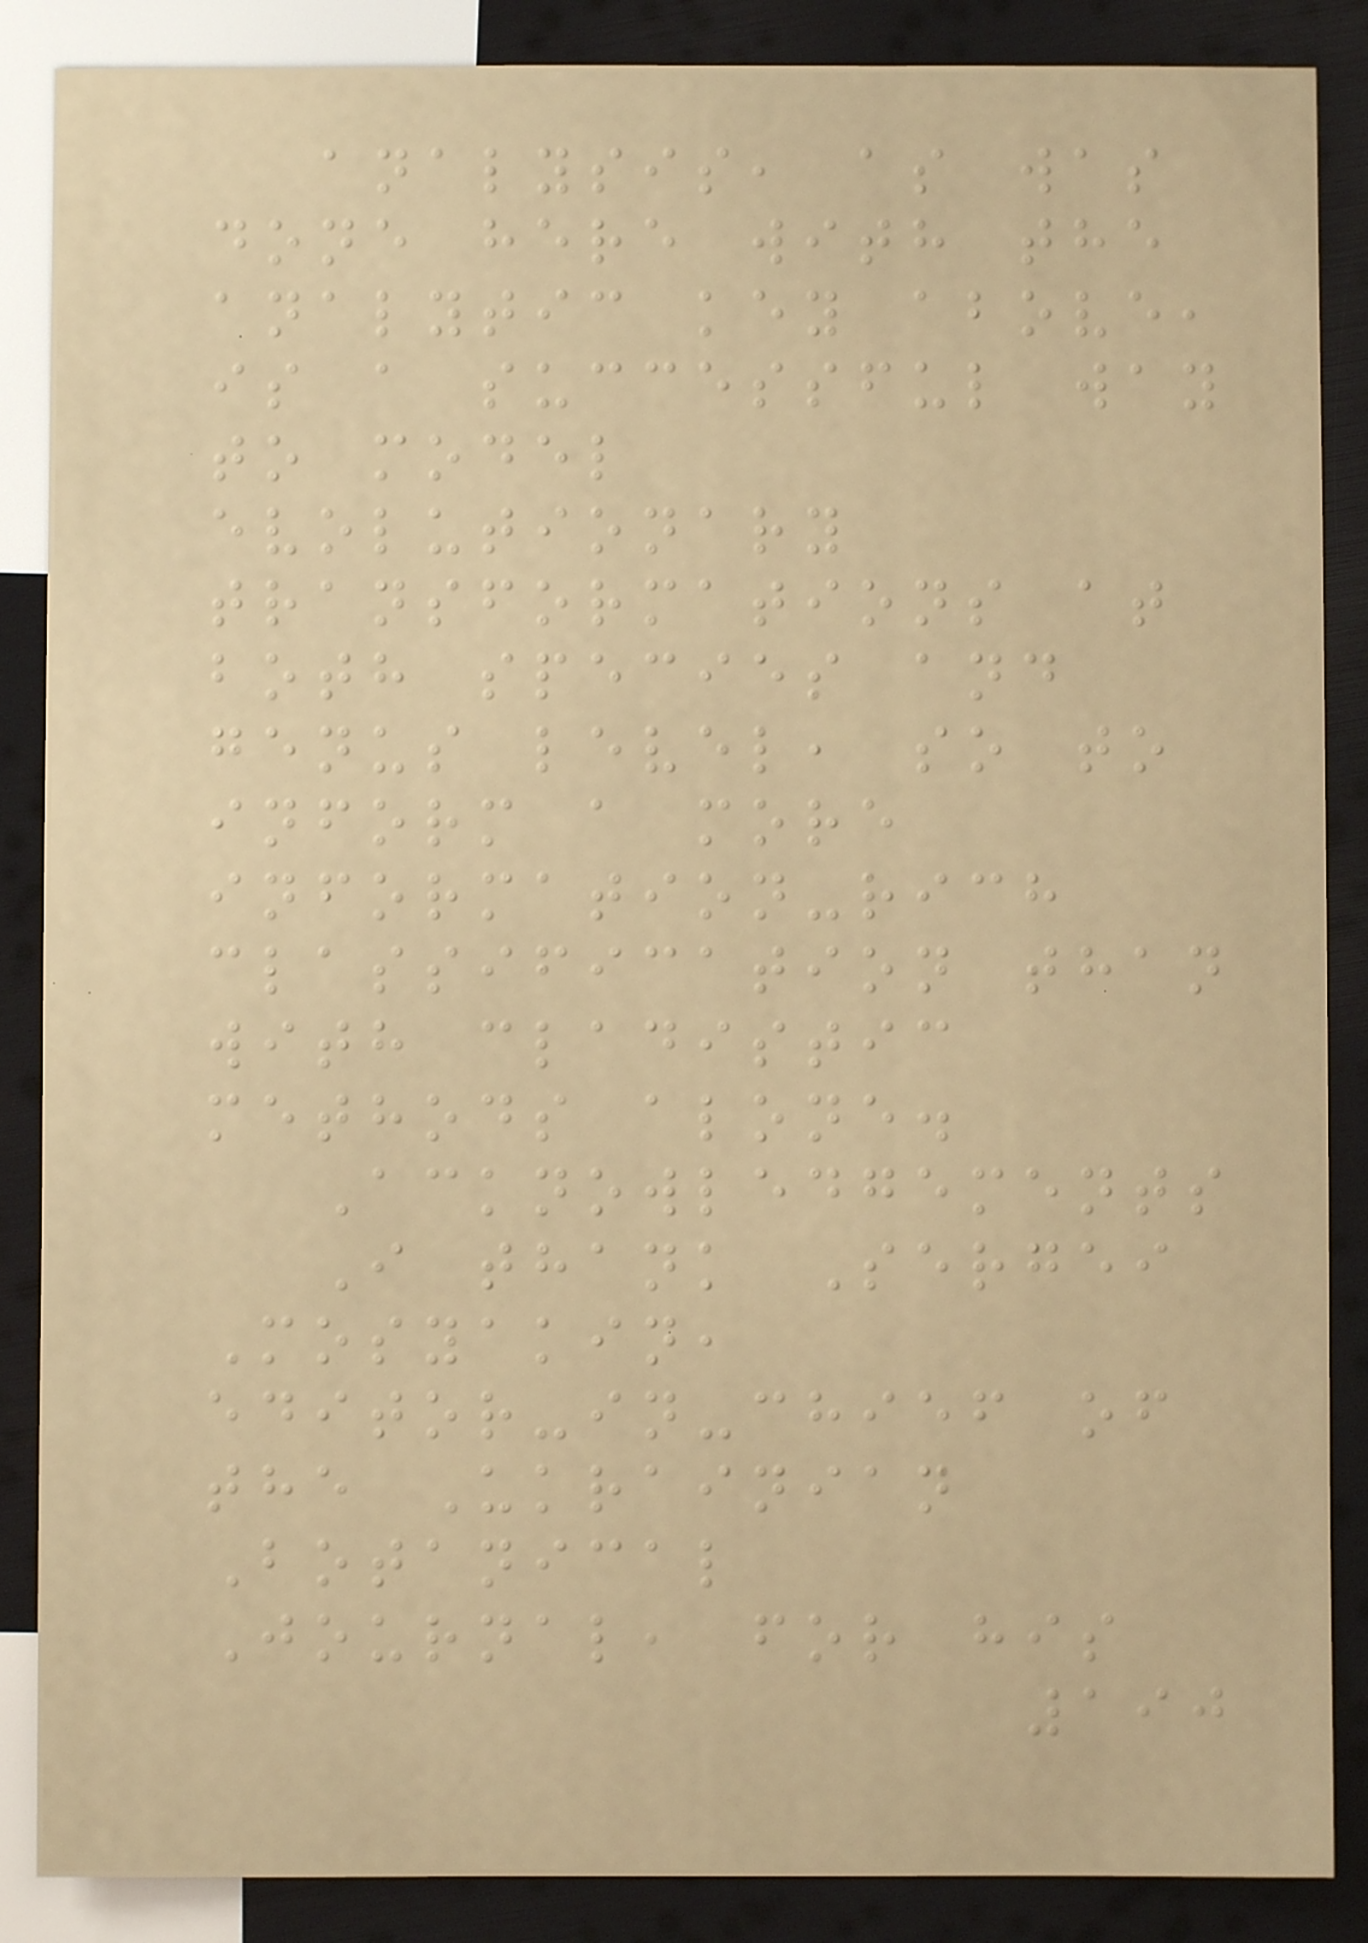analysis, as was
done here with the
analytic key above,
is a successful way
to model
evolutionary
transformations at
both species and
genus level, so to
inform a more
information-rich
classification than
with cladistic
methods alone.
Acknowledgements
I thank Sergei
Mosyakin,
editor-in-chief of
the Ukrainian
Botanical
Journal, for his
190
